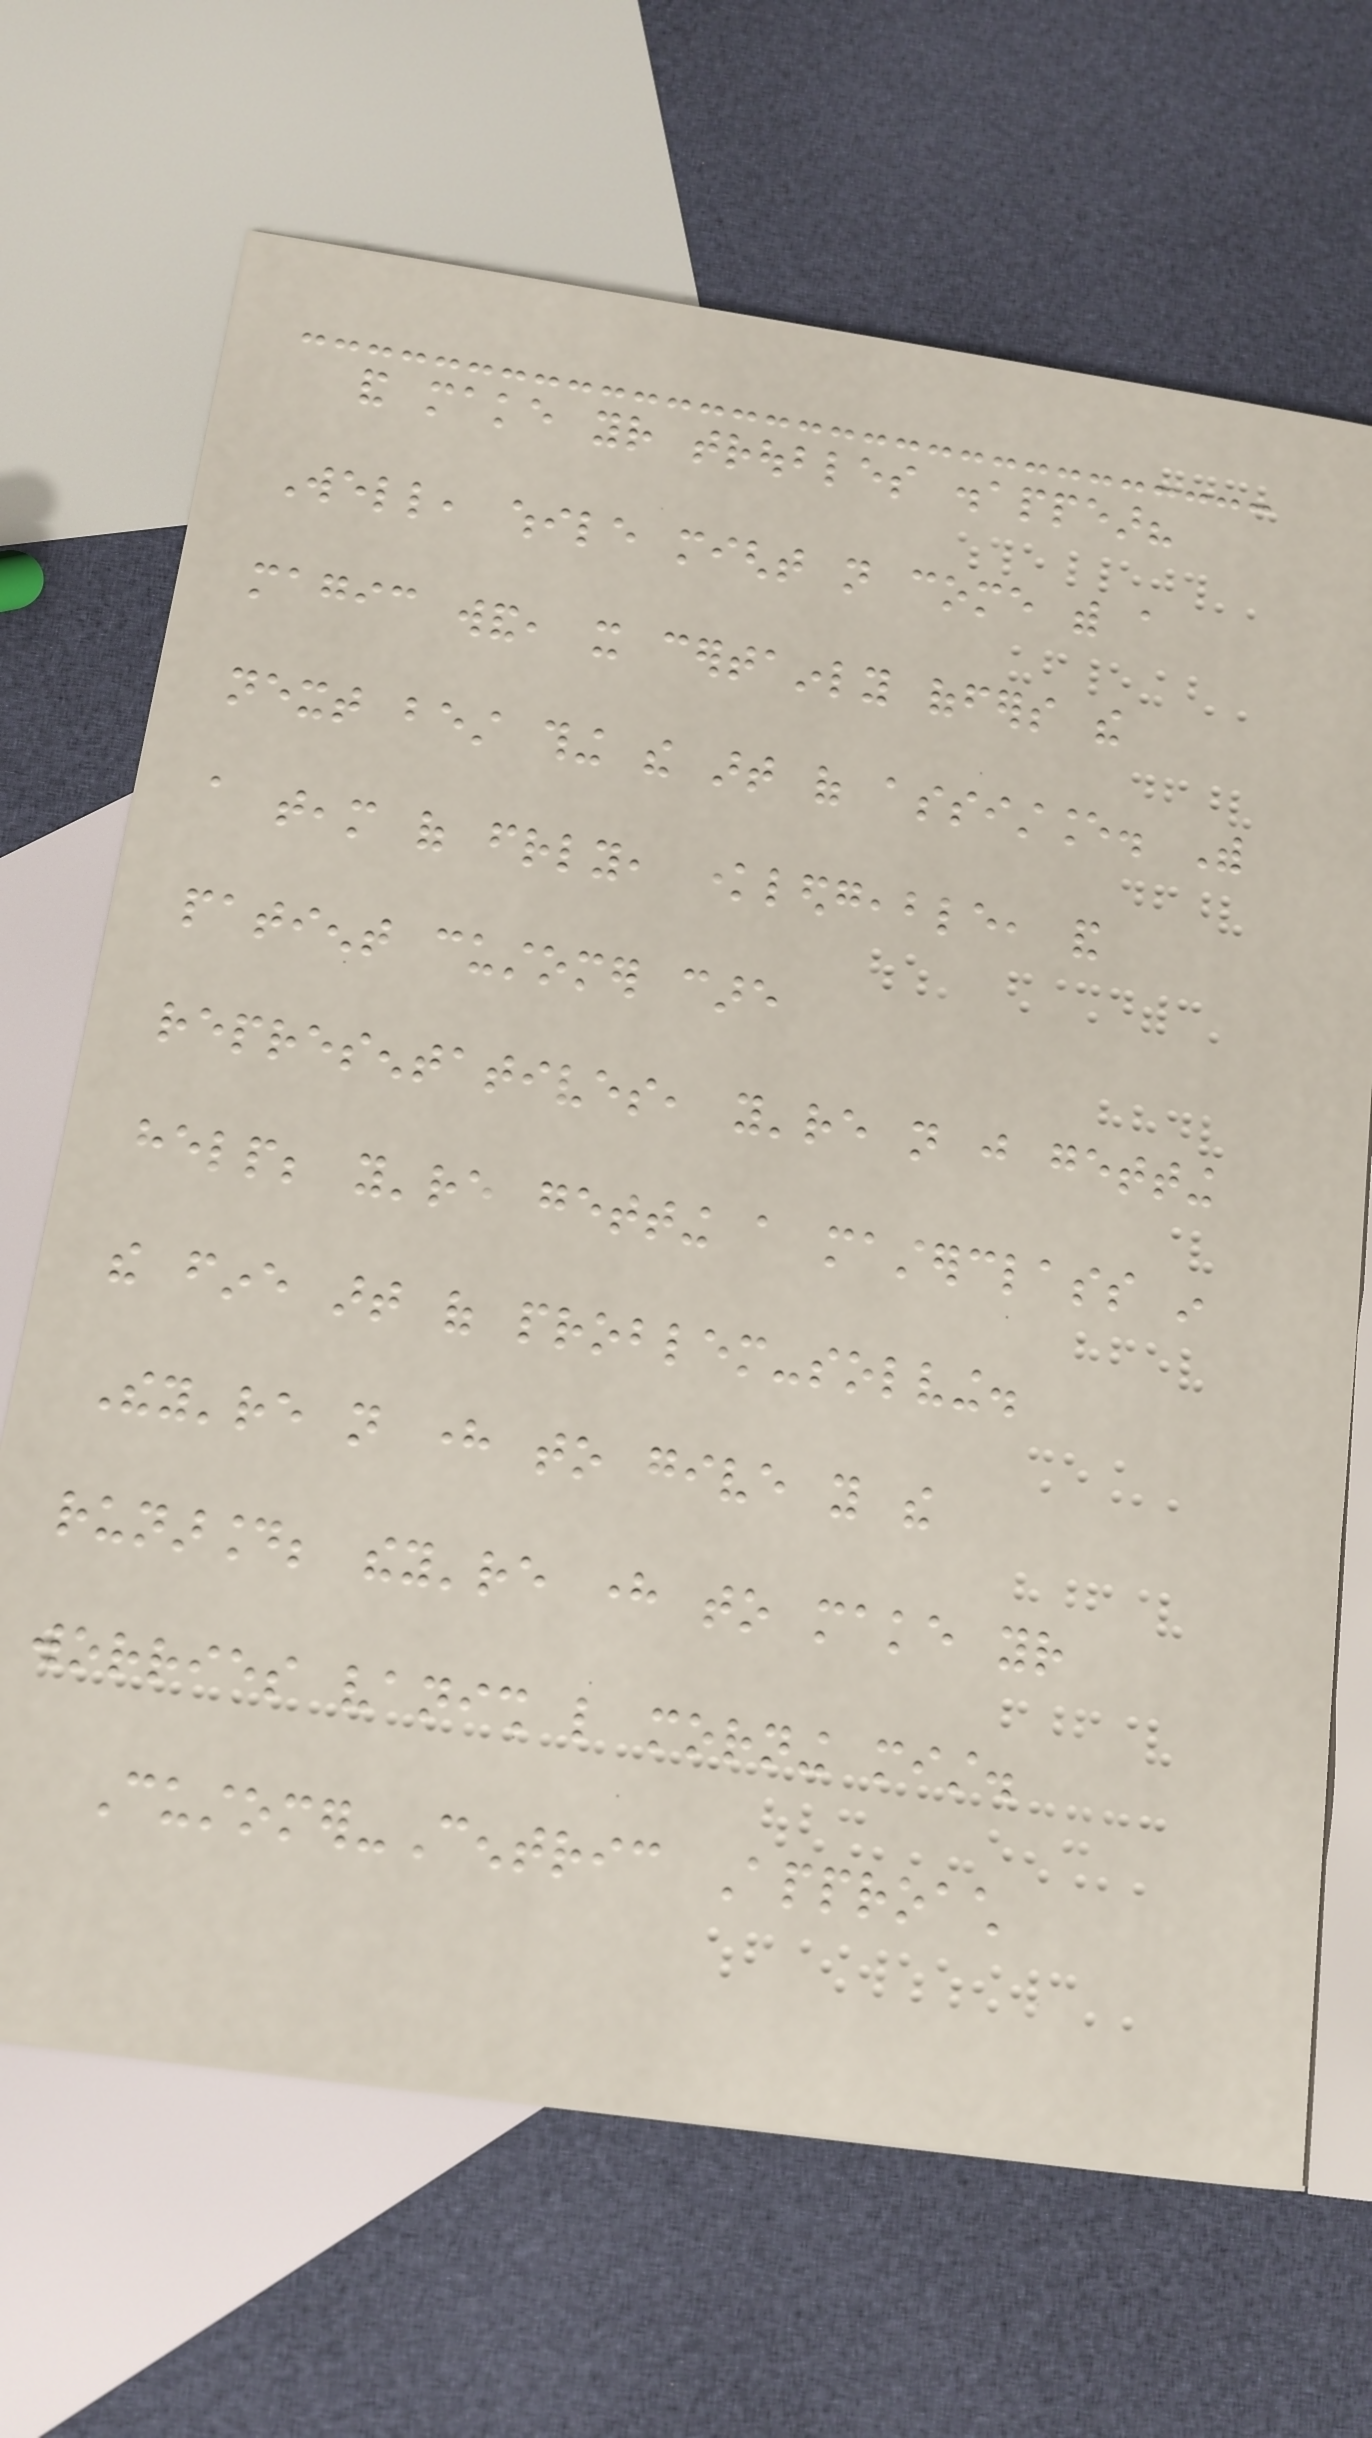and make your troubles disappear?
Well, while might not come with a
magic wand, it certainly offers the
next best thing the art of assistance. With
a team of friendly, knowledgeable, and
patient customer care
representatives, you're not just getting
help; you're getting a masterclass in
the fine art of problem-solving.
They're not here to give you the
runaround; they're here to make your
worries vanish like morning mist.
Customer-Centric Approach
